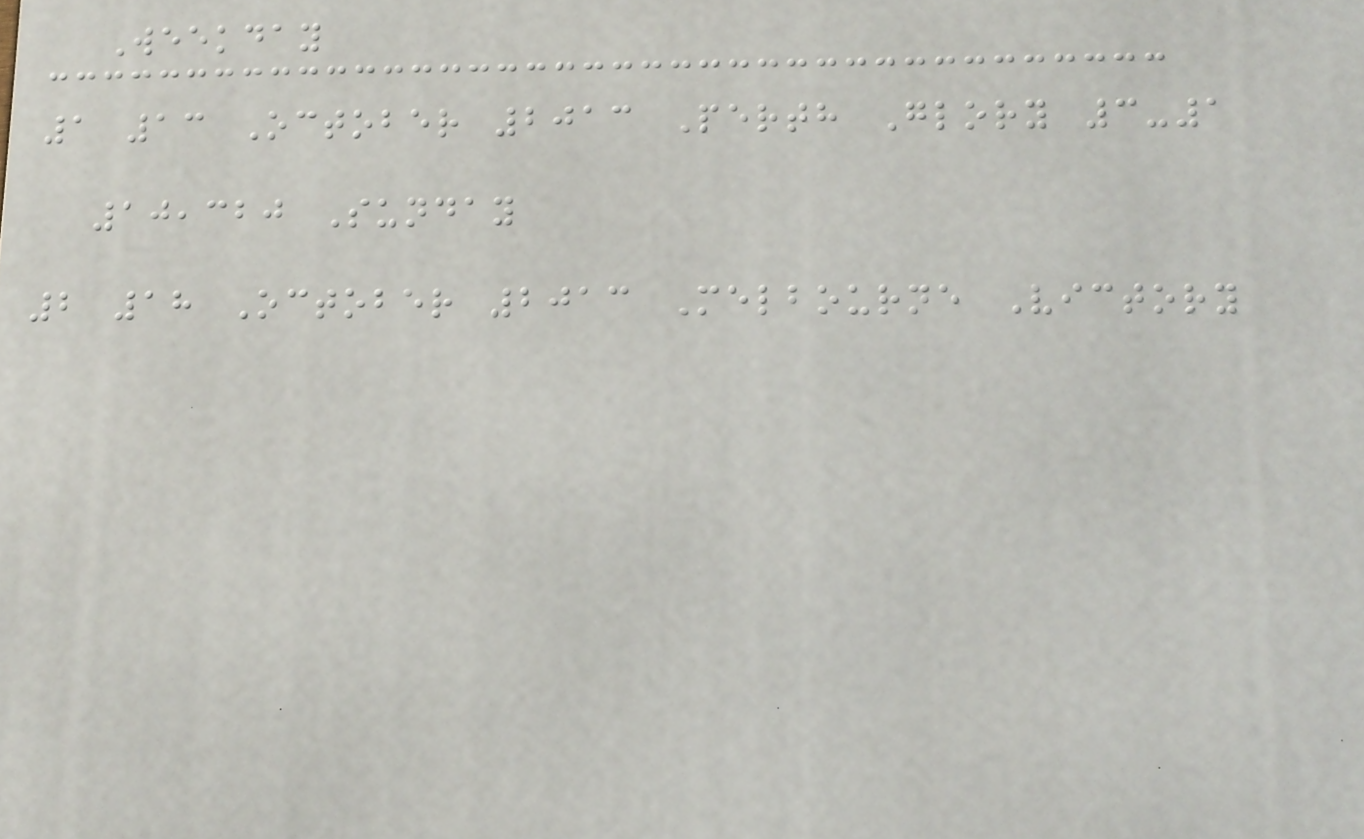Weekday
1 13 October 2013 Perth Glory 3-1
10,320 Sunday
2 18 October 2013 Melbourne Victory
